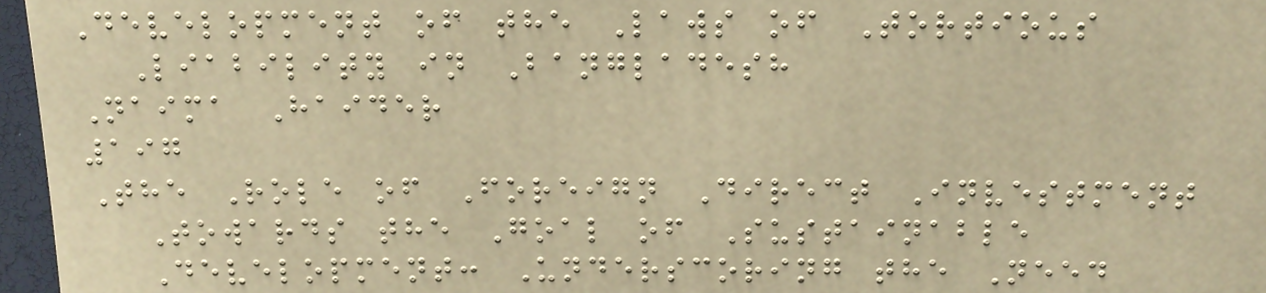Development of the Laws of Tortious
Liability in Bangladesh
Naima Haider
197
The Role of Foreign Direct Investment
Towards the Goal of Sustainable
Development: Underscoring the Need
